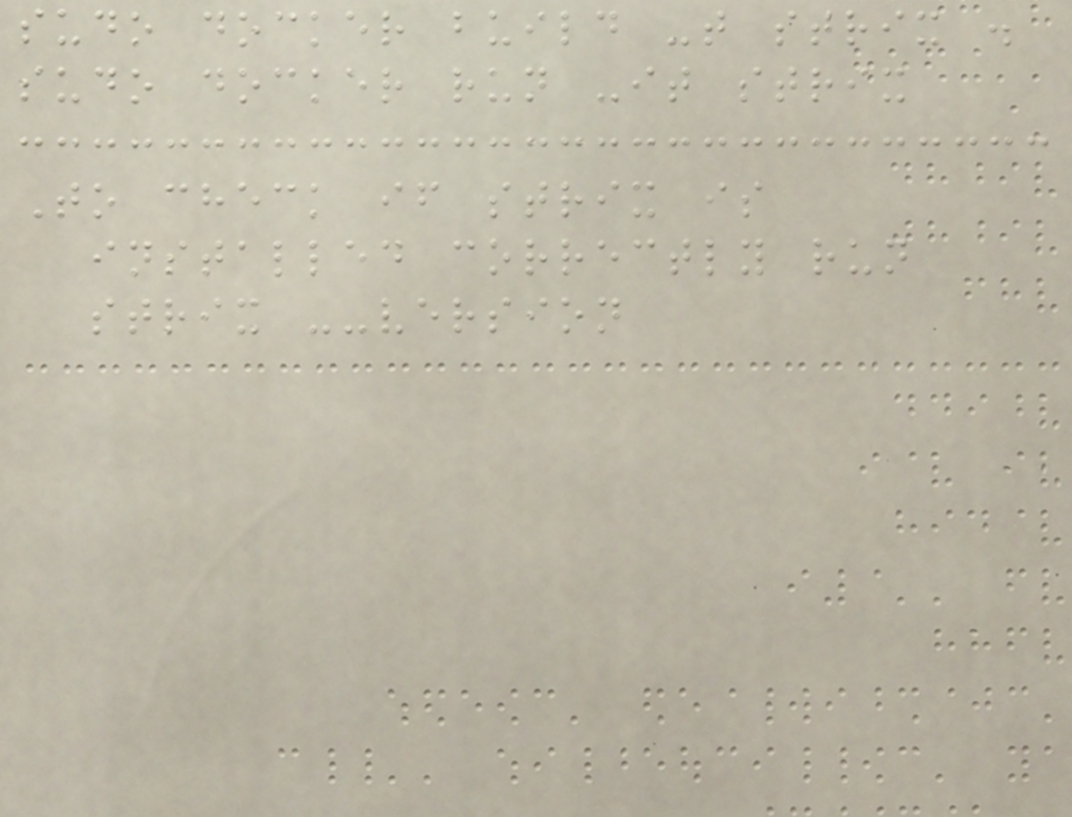sudo docker build -t strix .
sudo docker run -it strix
To check if strix is
installed correctly run
strix --version
